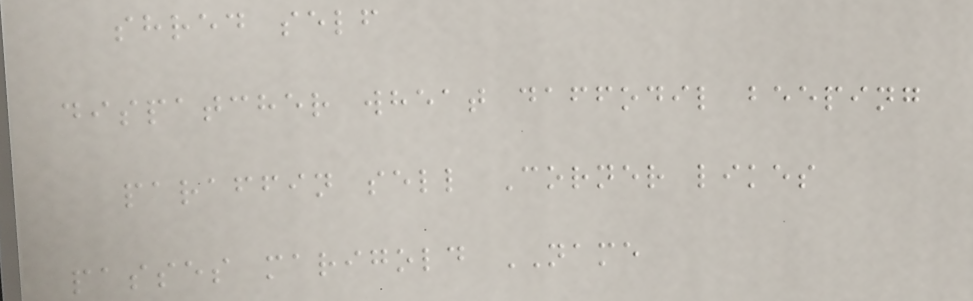shred self
dispatcher wheat daffodil beeping
paraffin sell Corner likes
passes marigold NAME
